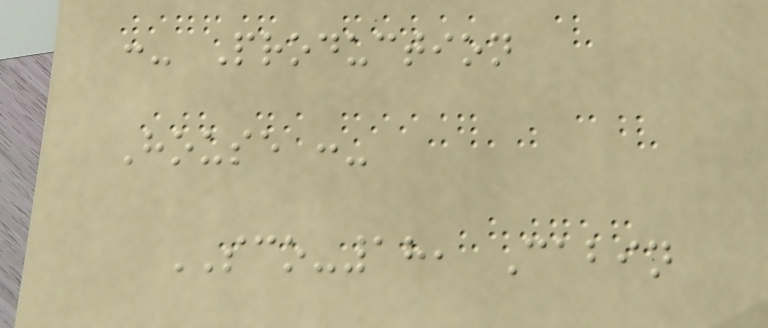:- Production
House :-
SCO-18, Cabin
